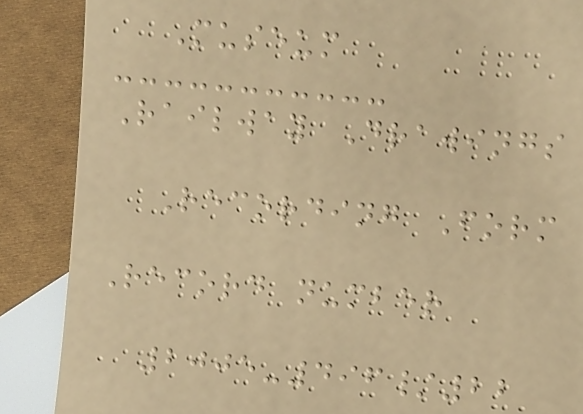Museum
Railway Drawings
Recording Form
Record number
2005-496/22
